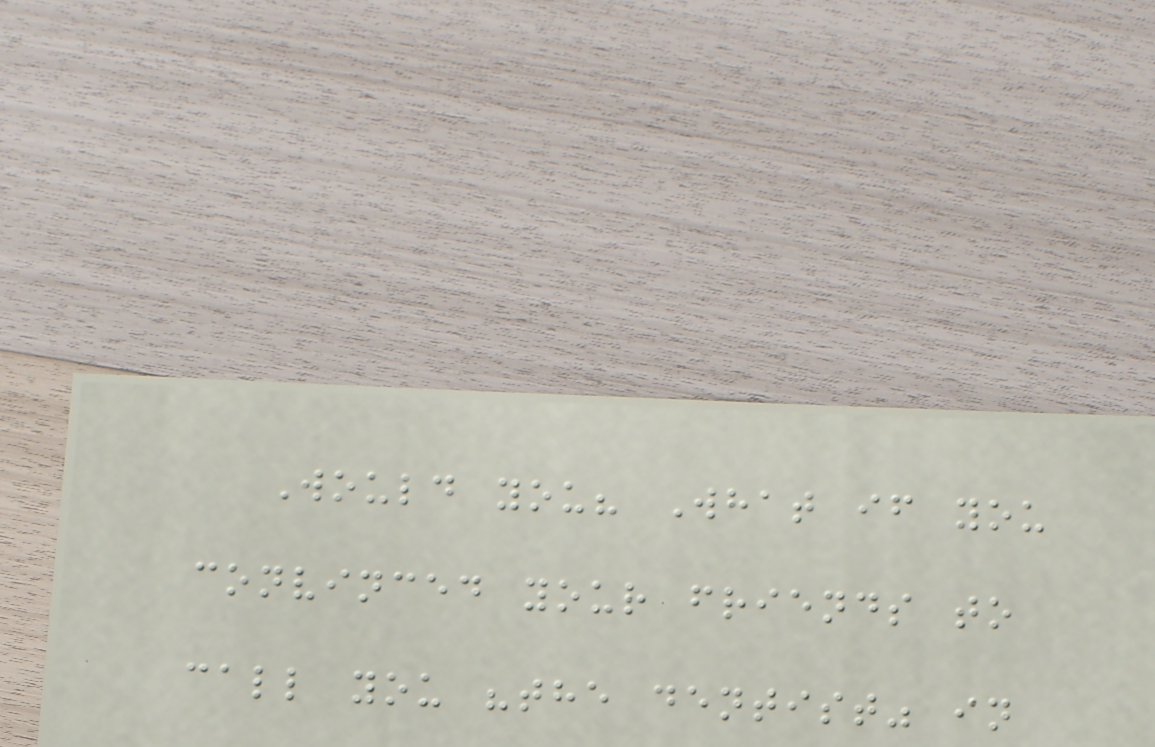Would you? What if you
convinced your friends to
call you "the dentist" in
